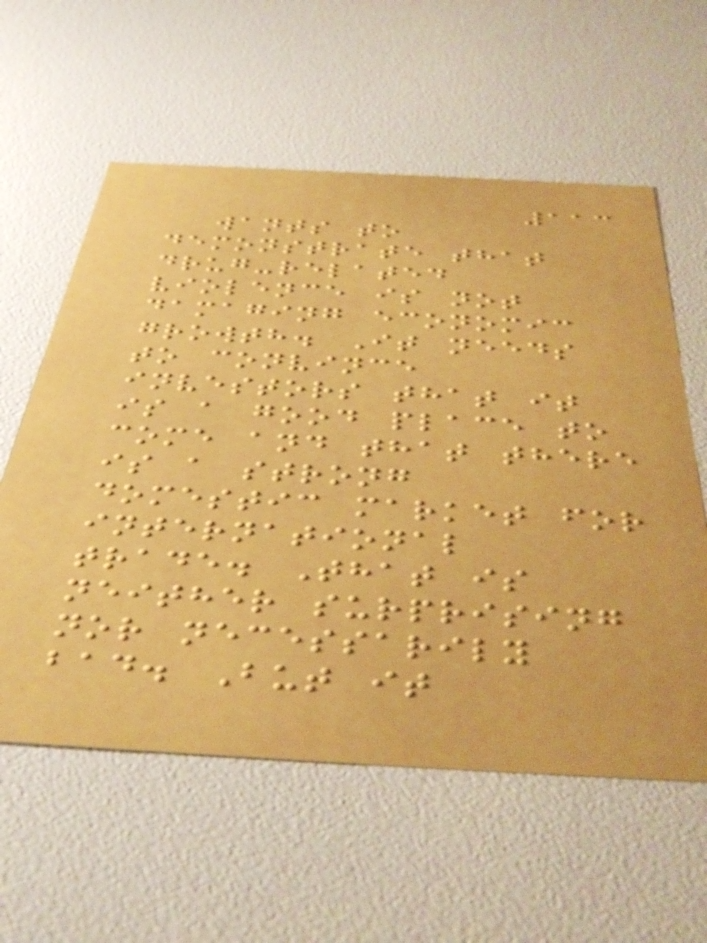113
wants to
demonstrate that
drug-related
violence is not
damaging economic
growth. It needs
to convince
investors that it
is a good place to
come and that there
is a strong
domestic market for
international
trade. That is
neither surprising
nor necessarily
bad. But it
